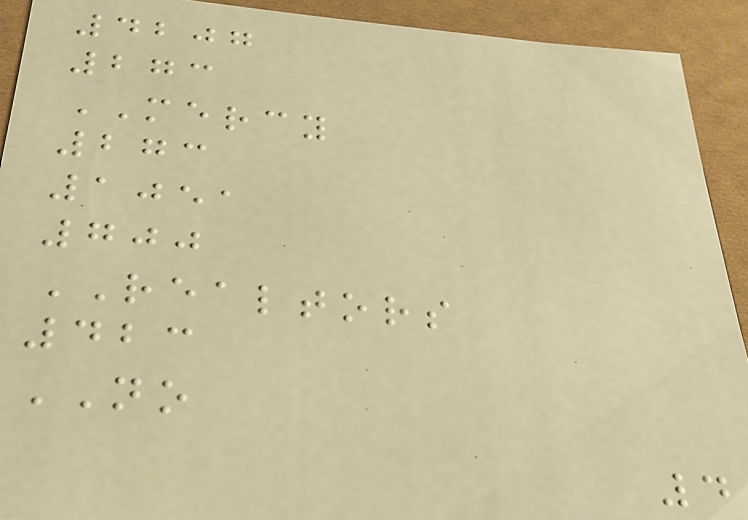4207
273
MERCY
273
1051
700
REALTORS
423
NO
4
